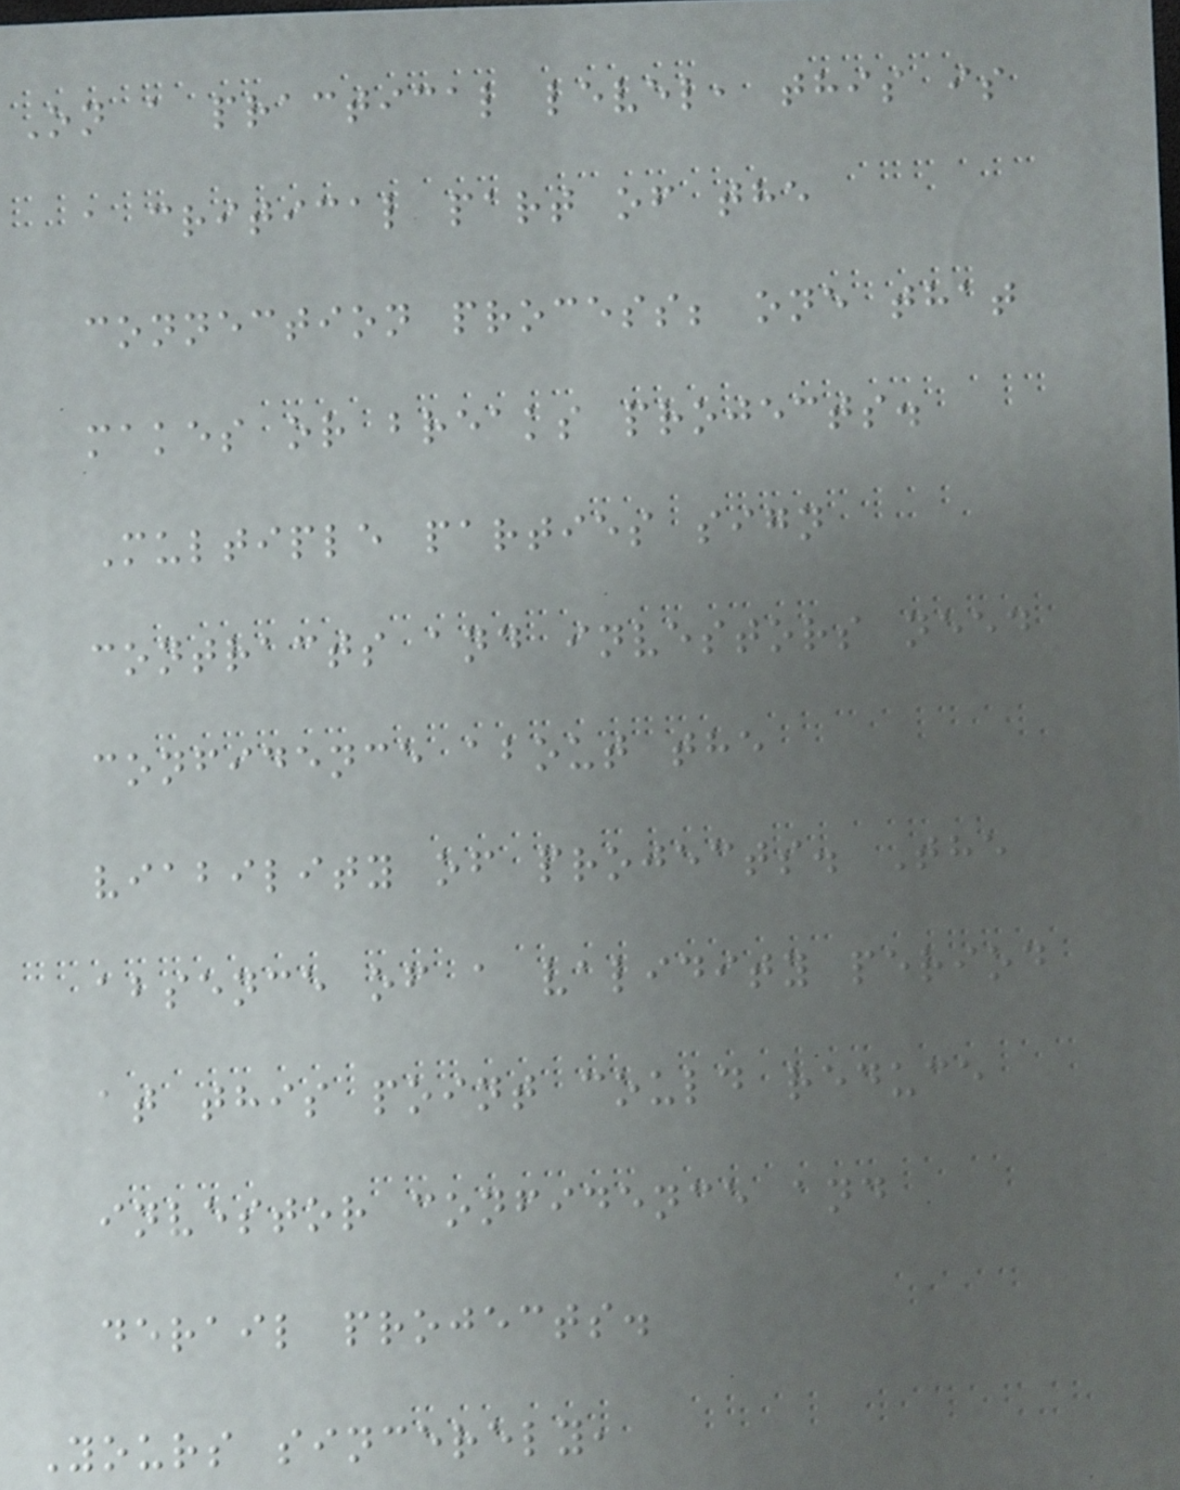On a practical level, this is
a critical part of the
connection process; one that
makes or breaks projects.
Multiple parties sign
contracts and investors need
confidence about the
viability of projects. The
absence of a validity period
at this point could reduce
investor confidence and
derail projects.
Yours sincerely,
